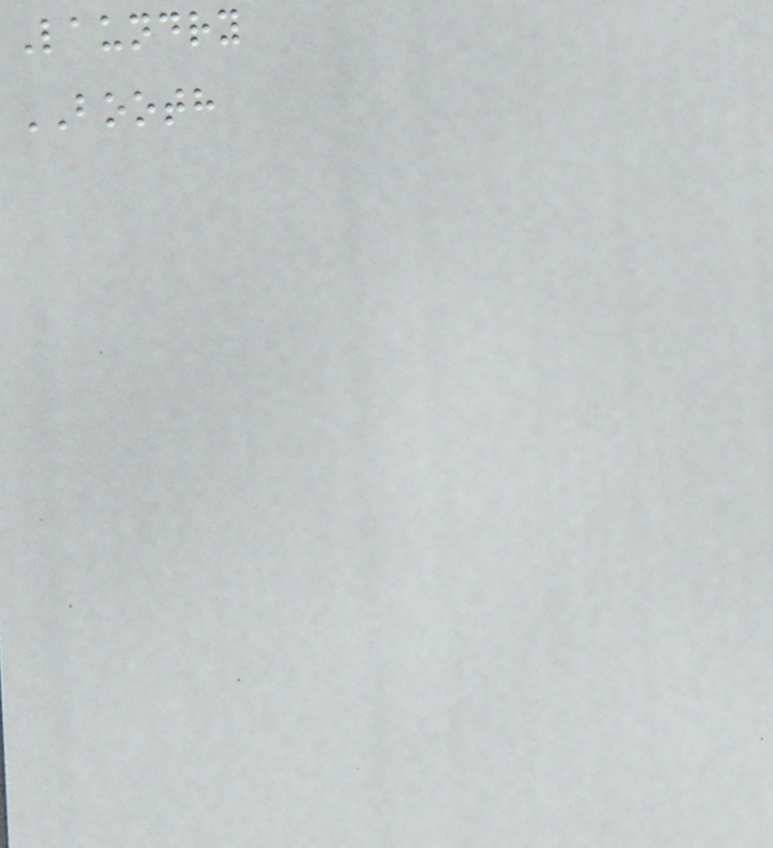Laundry
BOOTH
